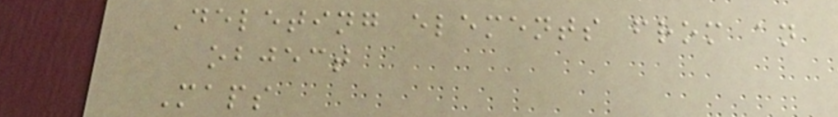Deleting elements from an
object
Maps
